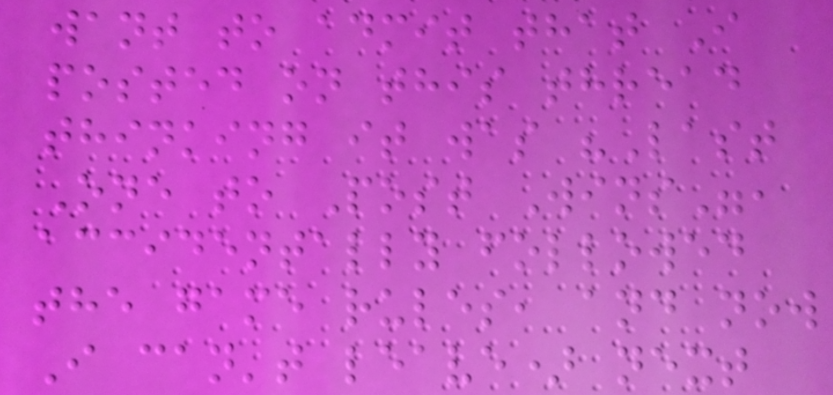want to admit that I
posted on this thread
thinking it was "Last
One to Post Wins",
accidentally followed
the game rules, and now
I can't leave) next
